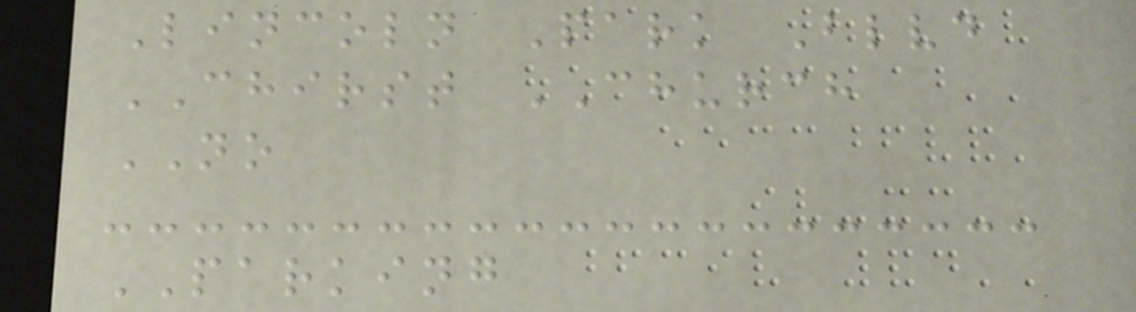Lincoln Park Blvd
CHIRST CHURCH
NO
PARKING
